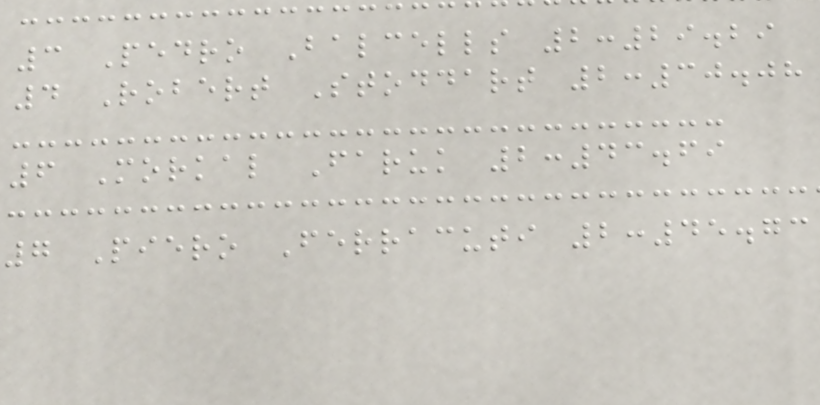3 Pedro Balcells 2:29.29
4 Robert Stoddart 2:30.08
6 Morkal Faruk 2:43.69
7 Piero Ferracuti 2:45.73
